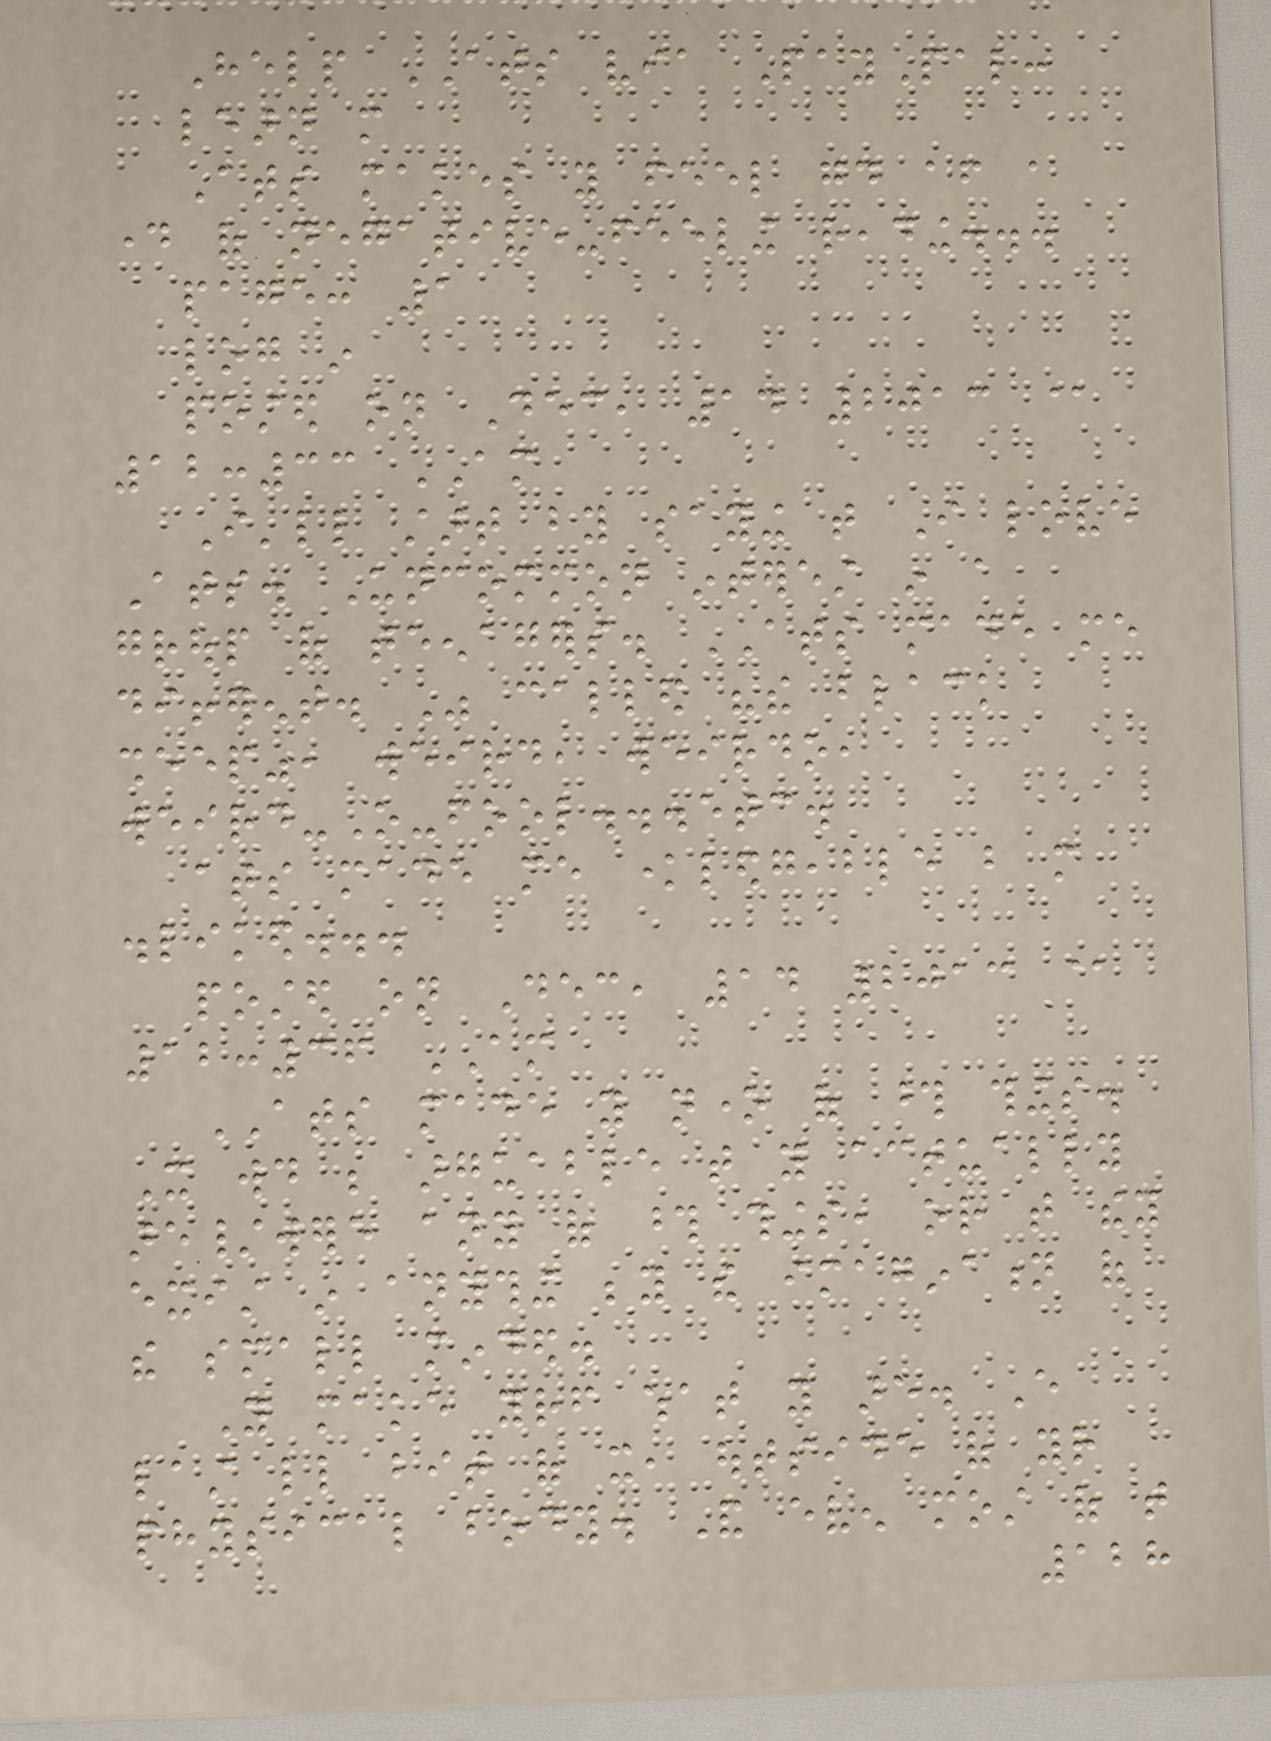Help ATS via PayPal:
learn more
Ats makes you feel good after a
day of negative-feeling reading...
page: 1
log in
posted on Dec, 14 2013 @
12:33 AM
I'll start by saying that I love
Ats. Uncommon interest in a
group of teenagers. ATS made me
different. Was called "the black
sheep", weird, weirdo,
weird-O-fool...etc.
ats made me knowledgeable but more
disliked...
posted on Dec, 14 2013 @
12:36 AM
ATS made you none of those things.
It would be arguable that you actually
are/were any of those things, or that they
exist in anything beyond the imagination of
the small minded.
You make yourself what you are. Every
last little bit of it, outside of your
physical body. And even most of that
128
